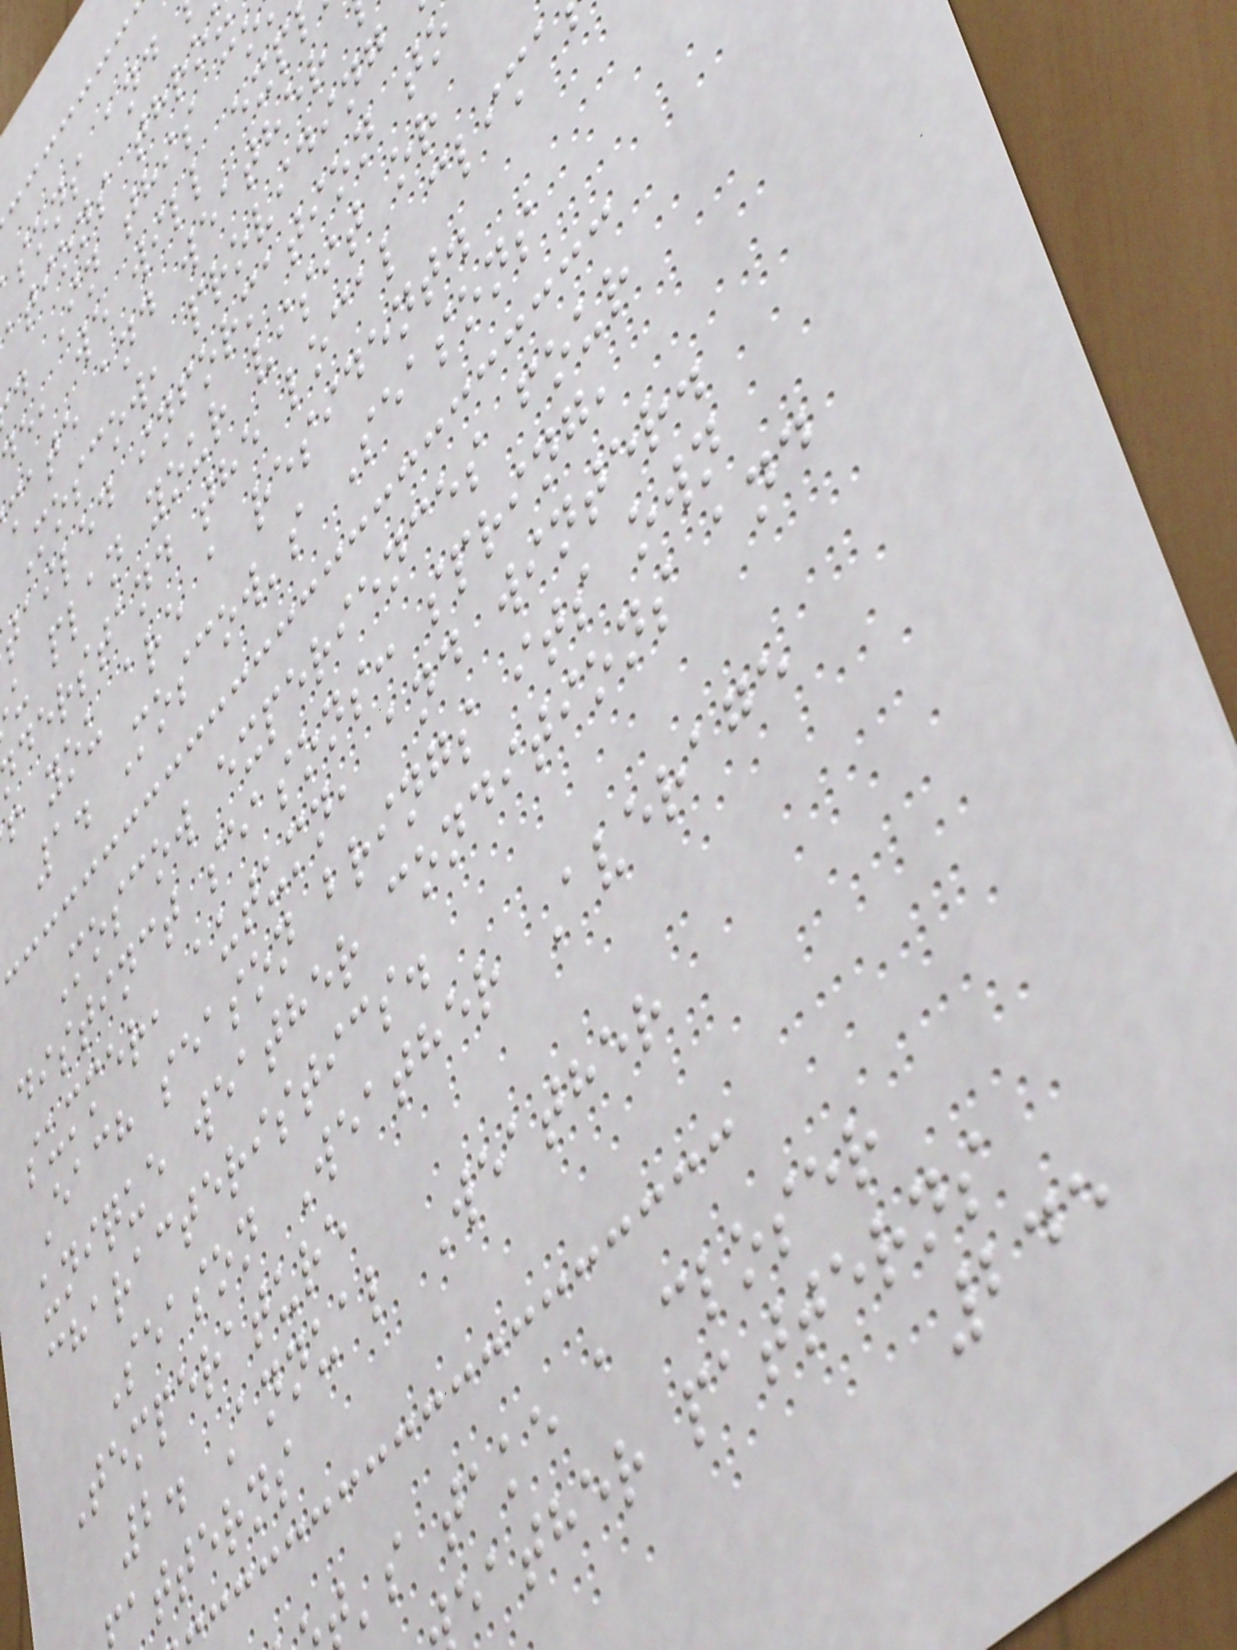sons and
ations thro
. In this co
e, we will exp
mate and weather
Moscow, providing
tailed information to
u plan your visit or
derstand the local clima
f you are a resident.
1. Moscow's Seasons
Moscow experiences four
distinct seasons: spring,
summer, autumn, and winter.
Each season brings its own
unique weather conditions and
characteristics.
Season Weather Average
Temperature
2. Annual Weather
atterns
's take a closer
eather patterns
245
